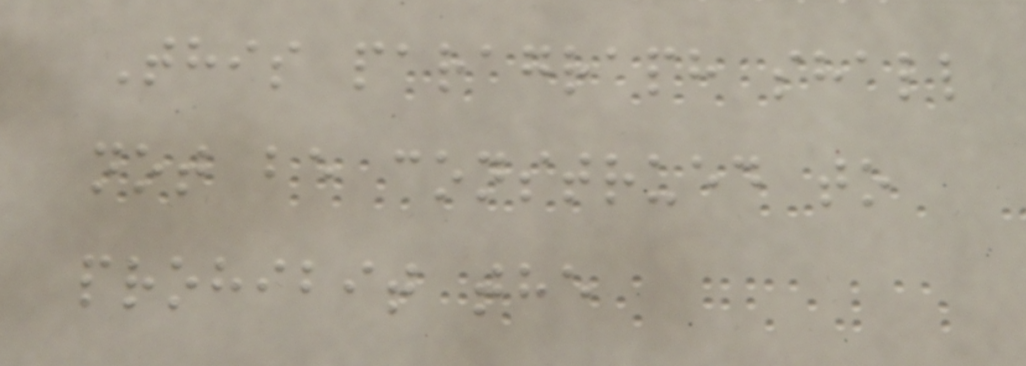This paragraph shall
not be construed to
prohibit the
